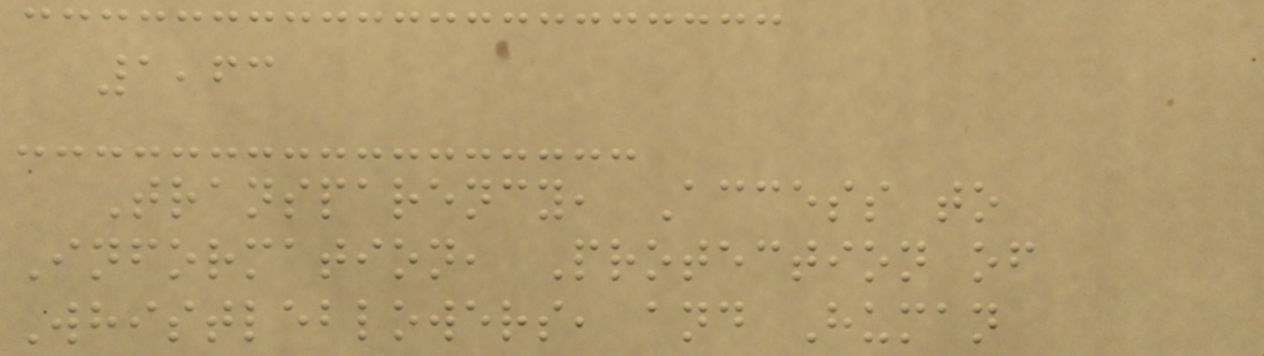1,63
Transparency, Access to
Information, Protection of
Whistleblowers, and Human
